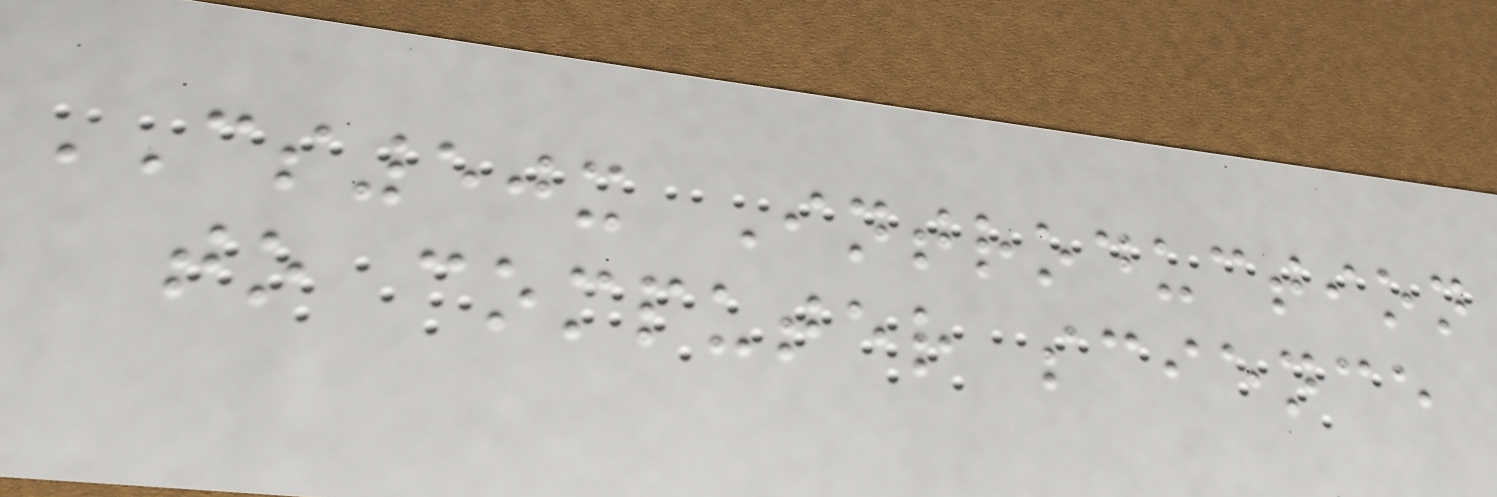CS50x Introduction
to computer science
